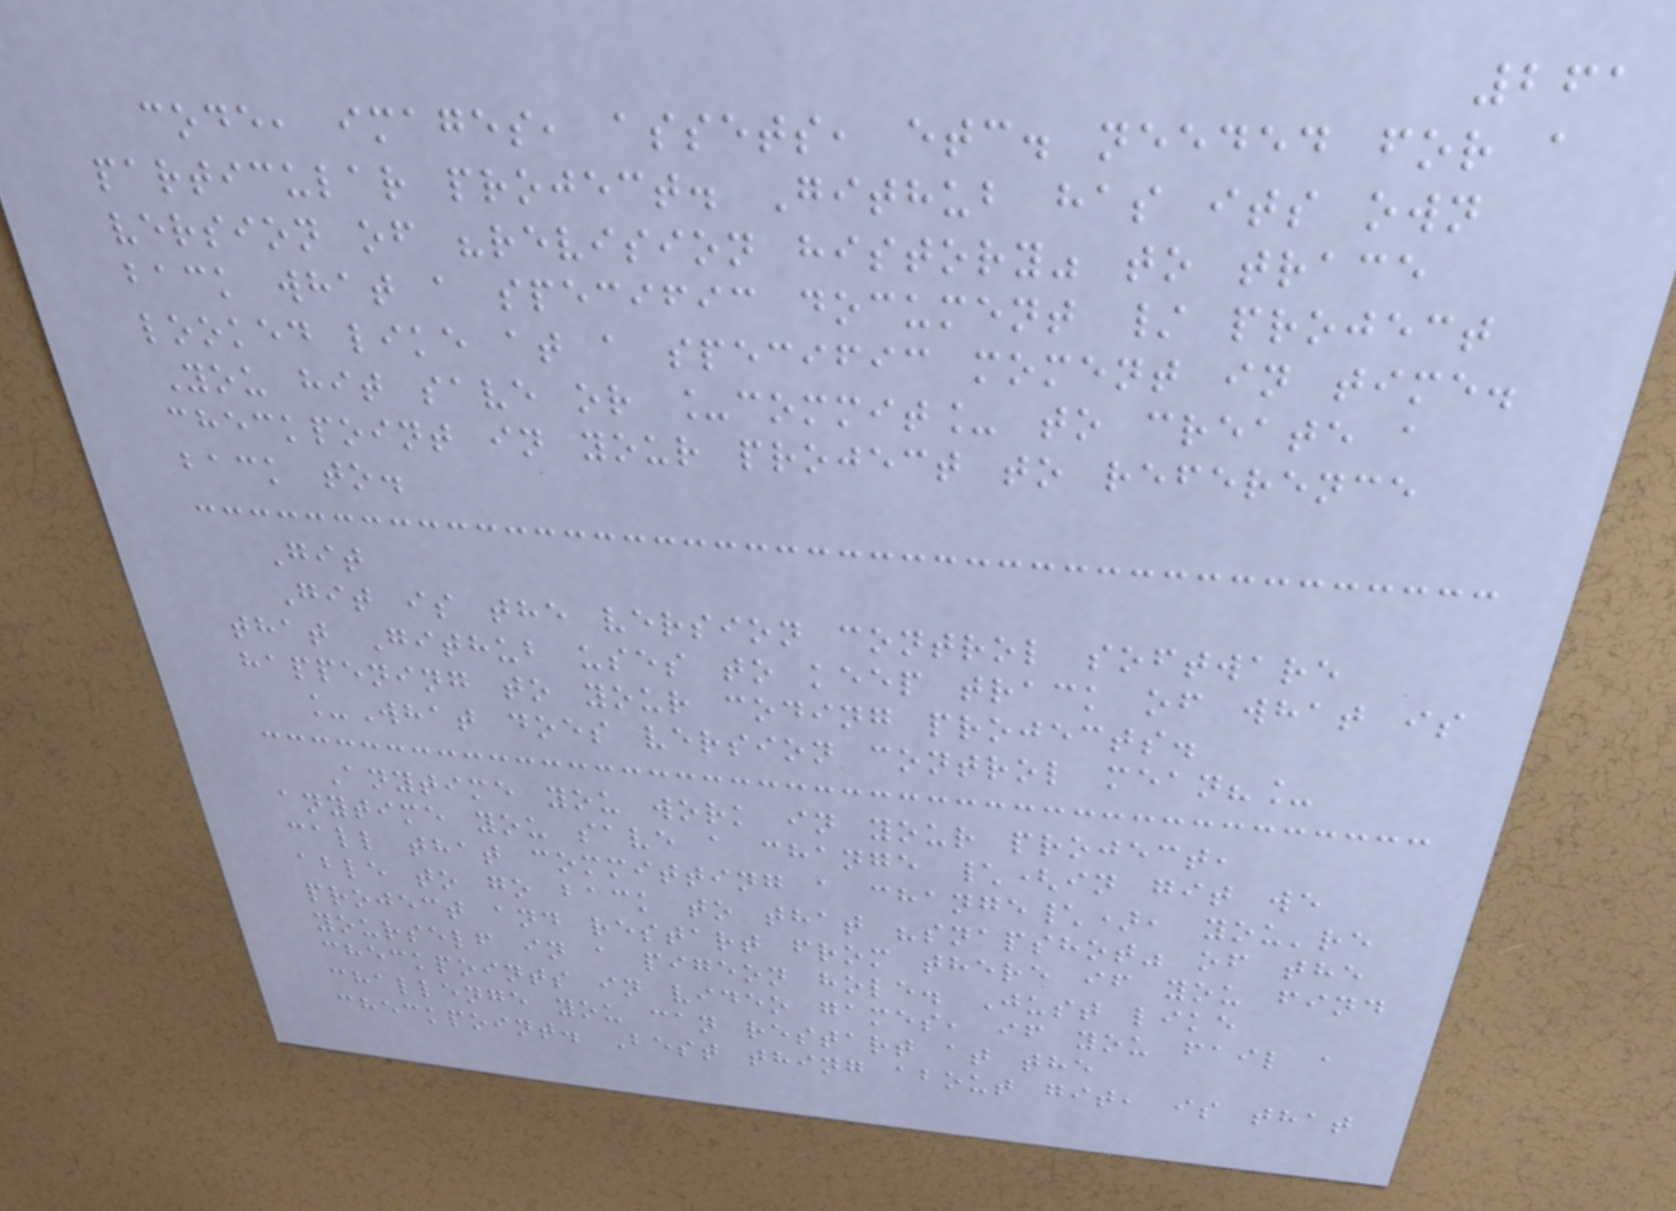261
code, images, assets, etc. needed for a
particular project. Github has its own
version of "revision history" to trace
back what a specific document / project
looked like at a specific moment in time.
You hit save or _commit_ to create a
checkpoint in your project to reference
back to.
Git
Git is the version control software
that Github uses to keep track of what is
happening to your coding projects.
_What does version control mean?_
Anytime you work in your project,
anytime you save a change \(in git we
call that committing a change\), you're
able to go back to that "snapshot" of the
project and restart from there if you find
yourself in a pigeon hole. Just like
checkpoints in video games, if you fail a
challenge you can restart at the
checkpoint. Best thing about git, is that
